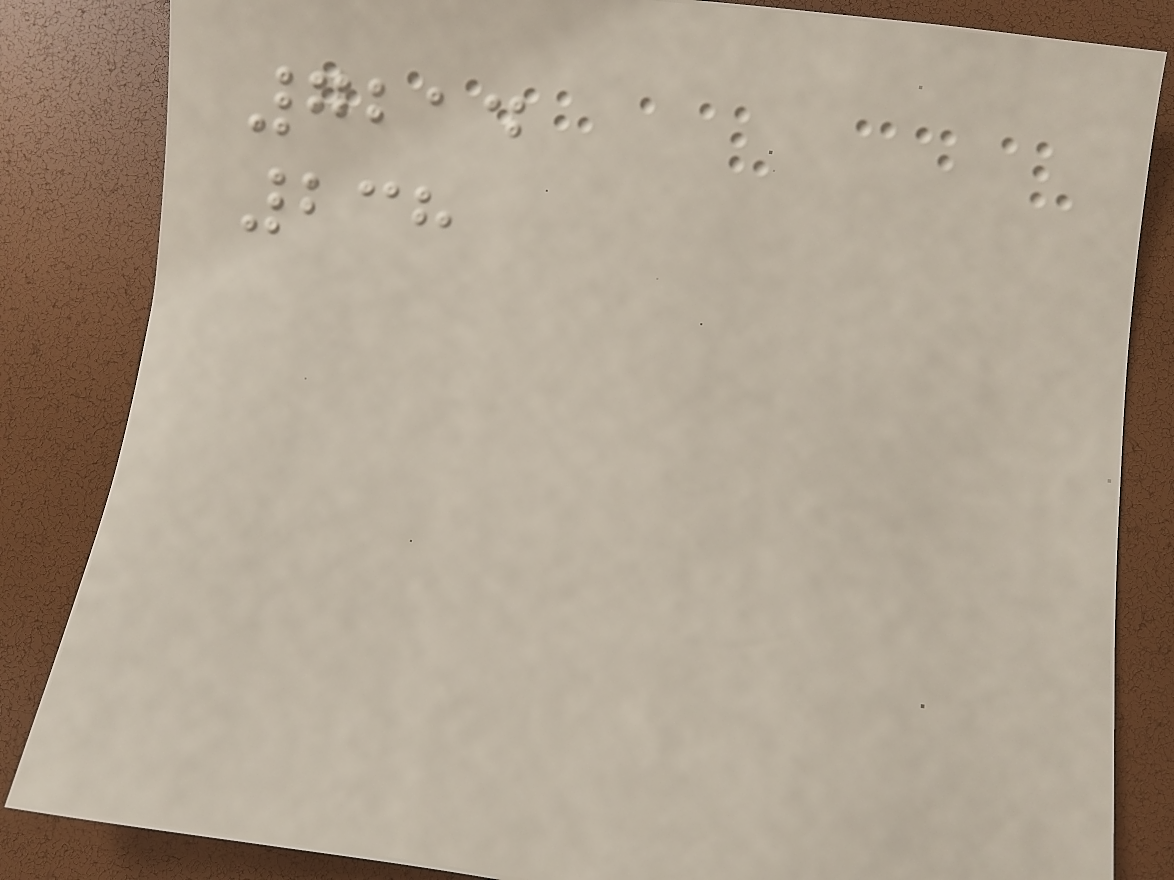7214
238
